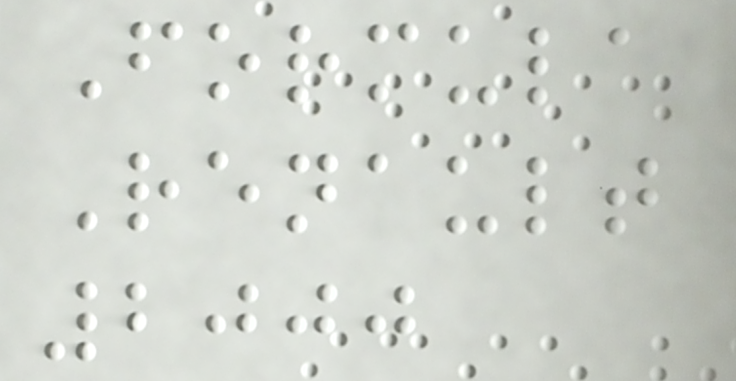Formula
Renault
2000
